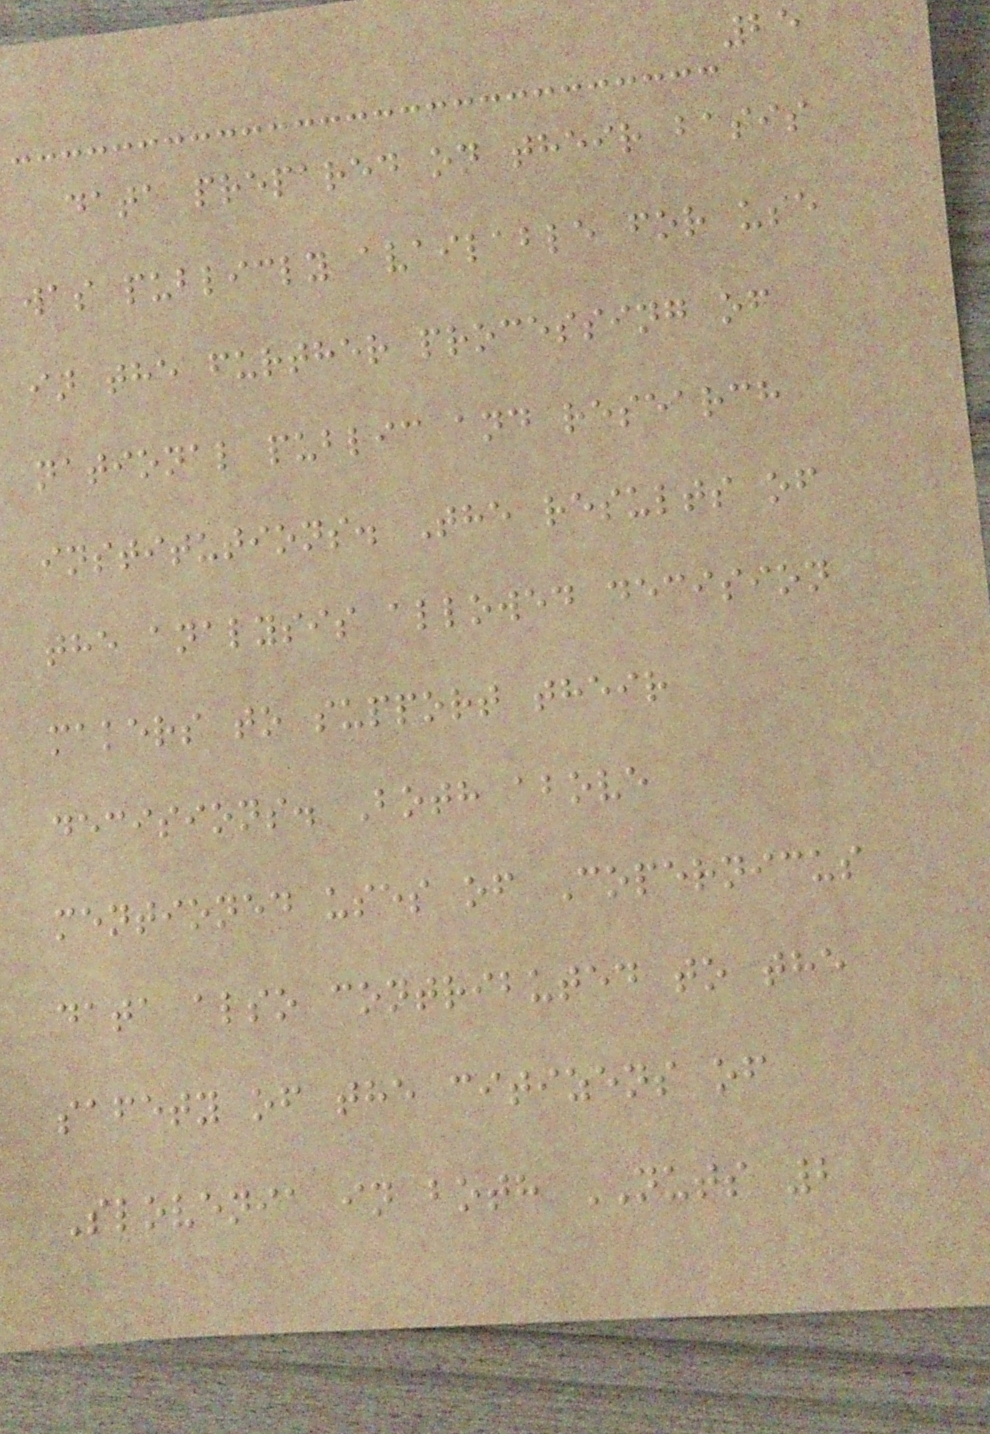25
data prepared on their basis
was publicly available for use
in the further processing of
national public and research
institutions. The results of
the analysis allowed decision
makers to support their
decisions. Both above
mentioned uses of Copernicus
data also contributed to the
safety of the citizens of
Slovenia in both NUTS 2
